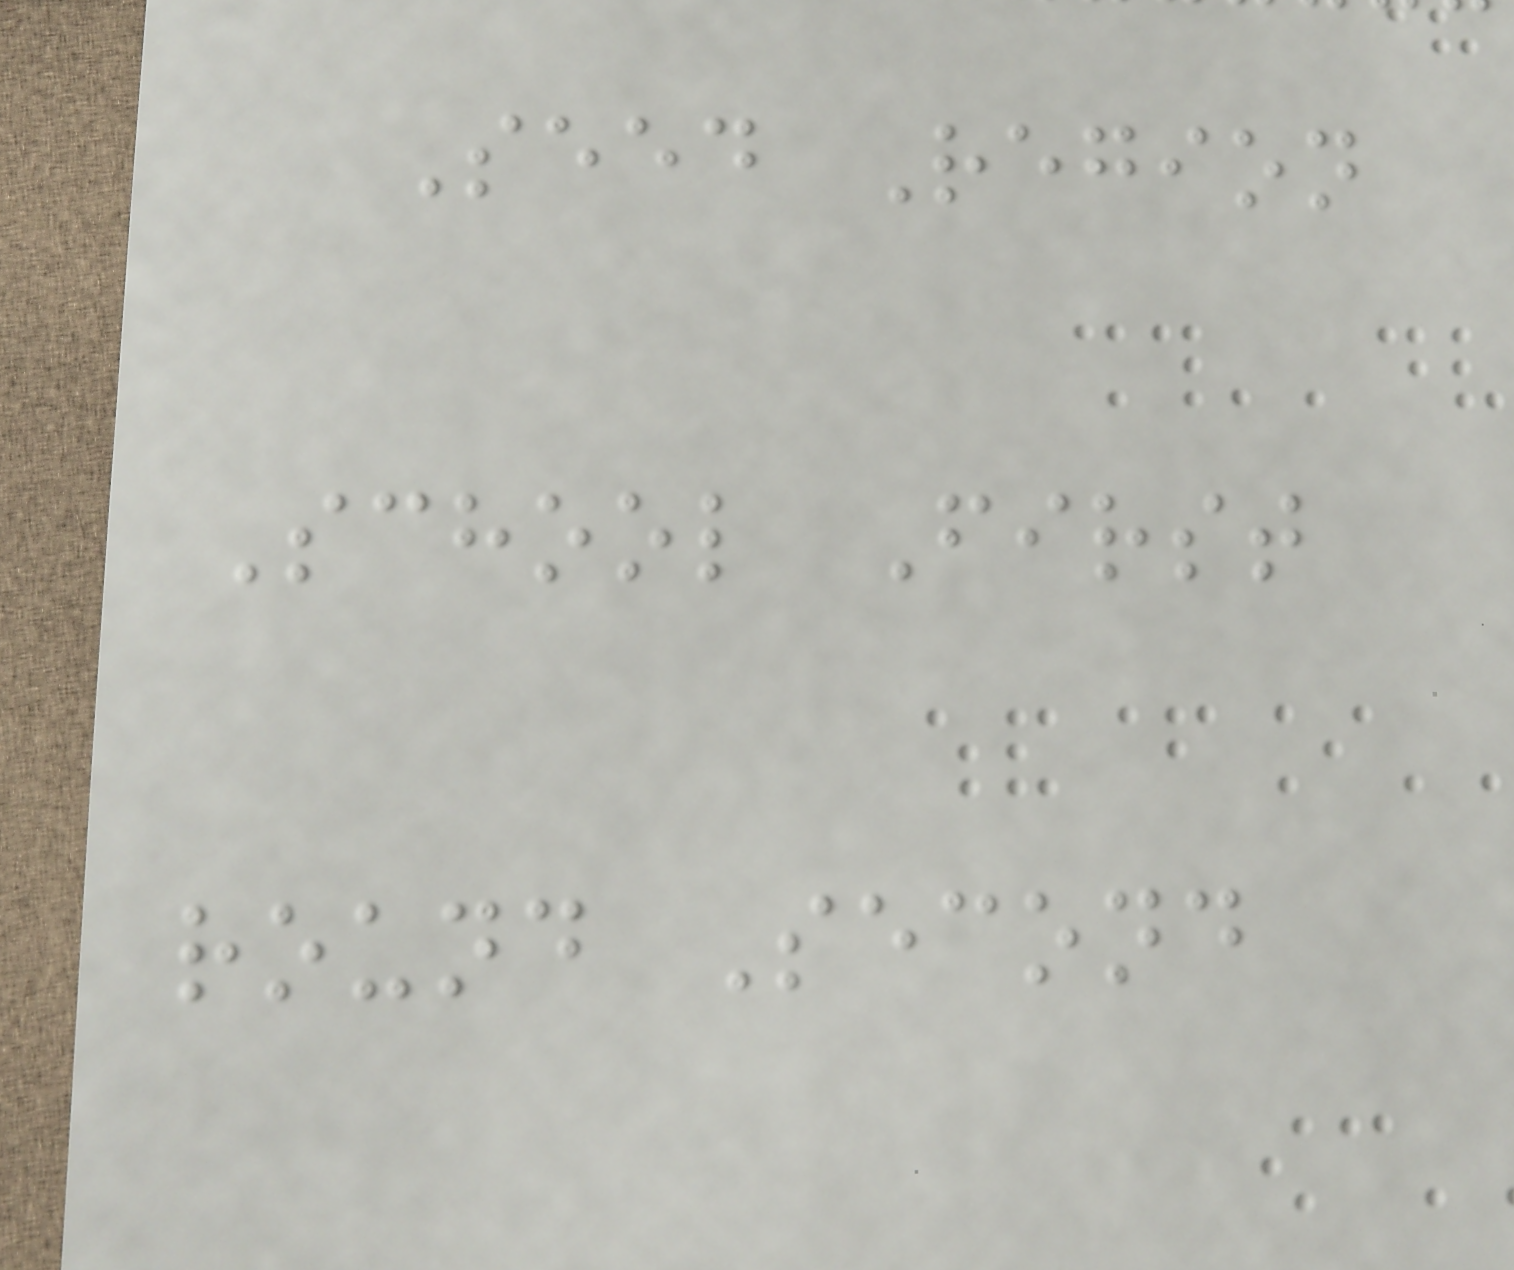Seed Region
School First
round Second
